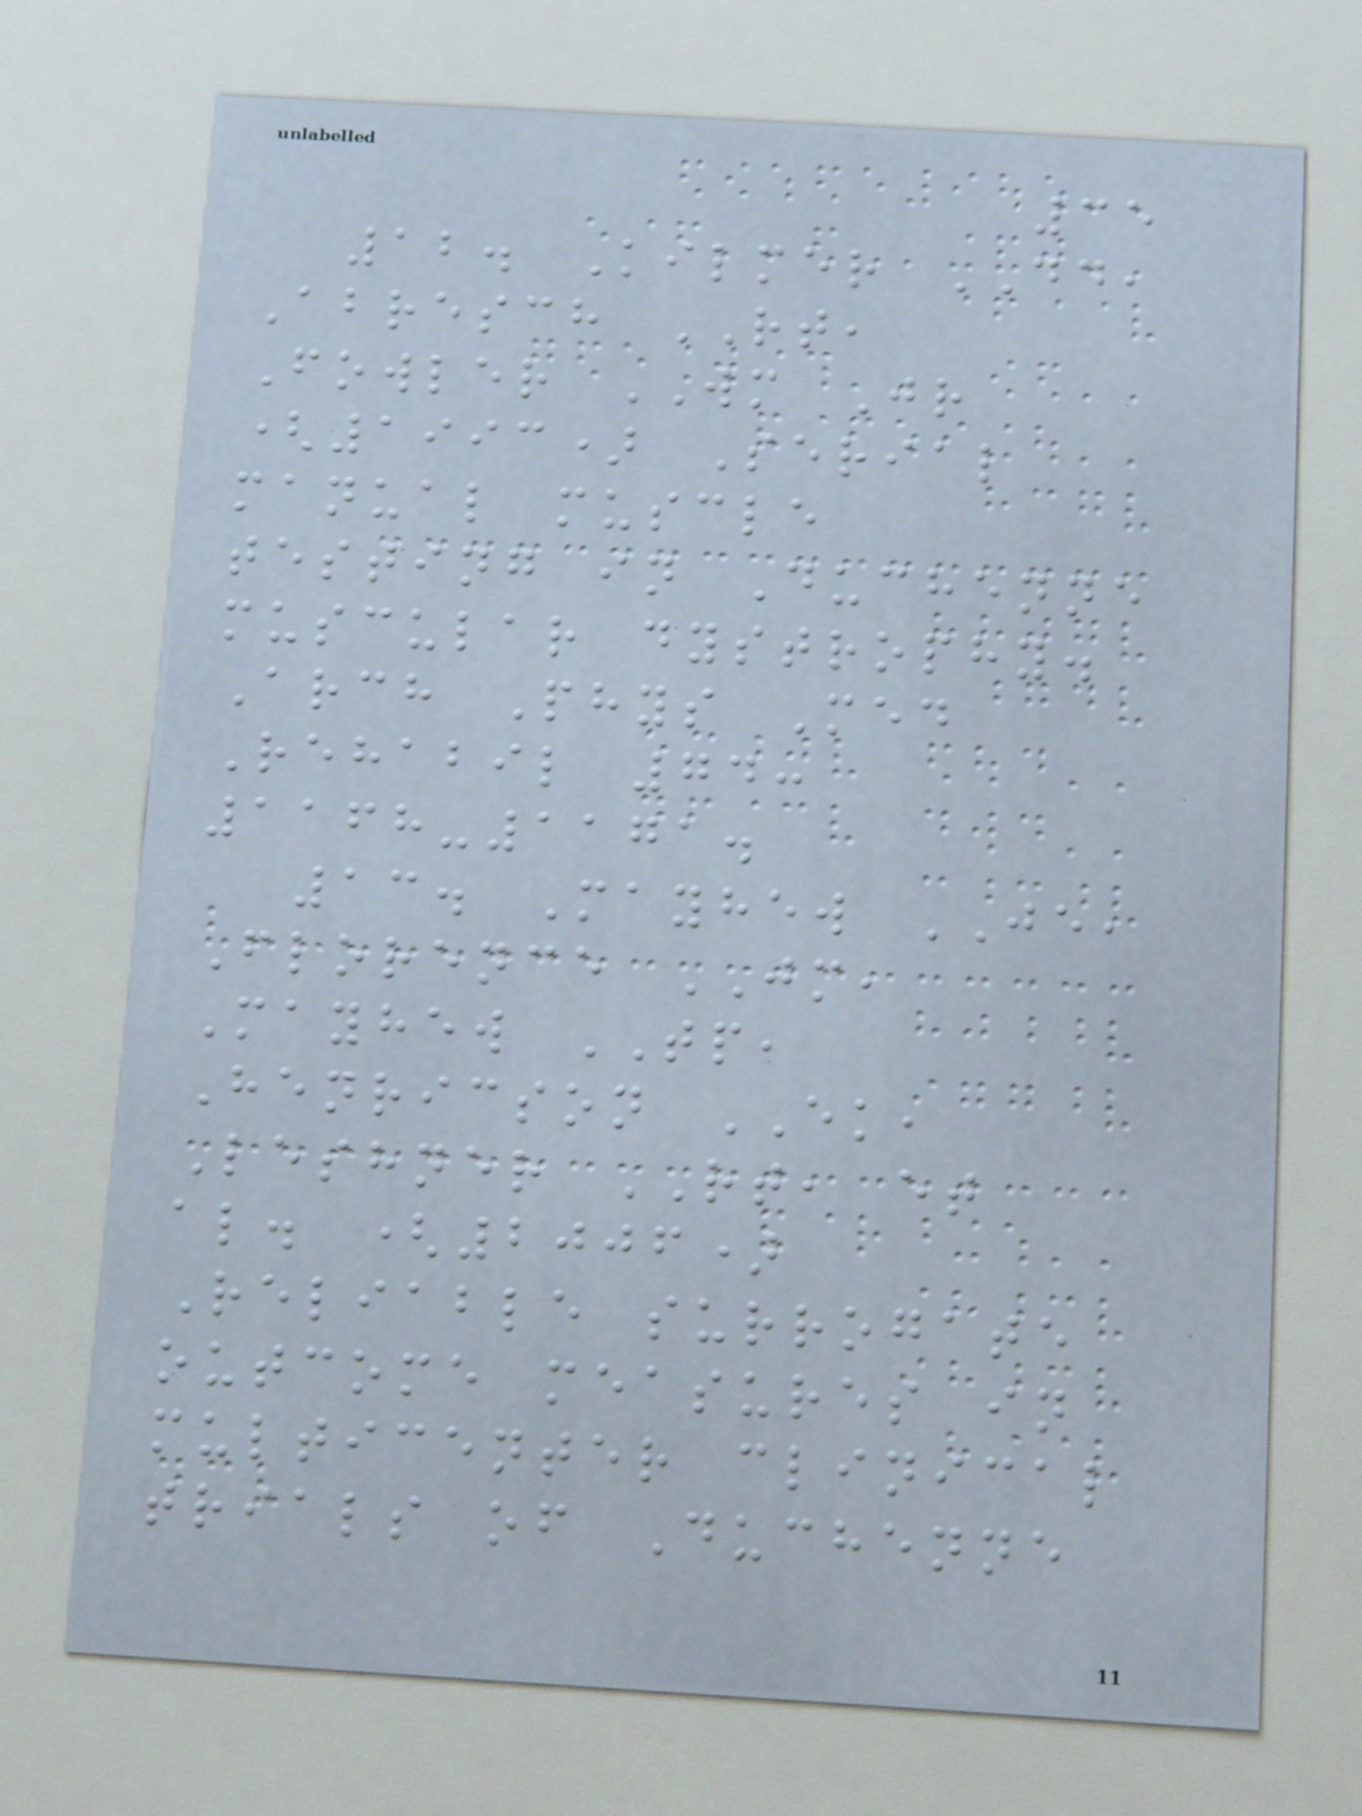35
12. Kilmer DD,
Abresch RT,
Fowler WM Jr
(1993) Serial
manual muscle
testing in Duchenne
muscular dystrophy.
Arch Phys Med
Rehabil 74:
1168-1171.
13. Mayhew JE,
Florence JM,
Mayhew TP,
Henricson EK,
Leshner RT, et
al. (2006)
Reliable surrogate
outcome measures in
multicenter clinical
trials of Duchenne
